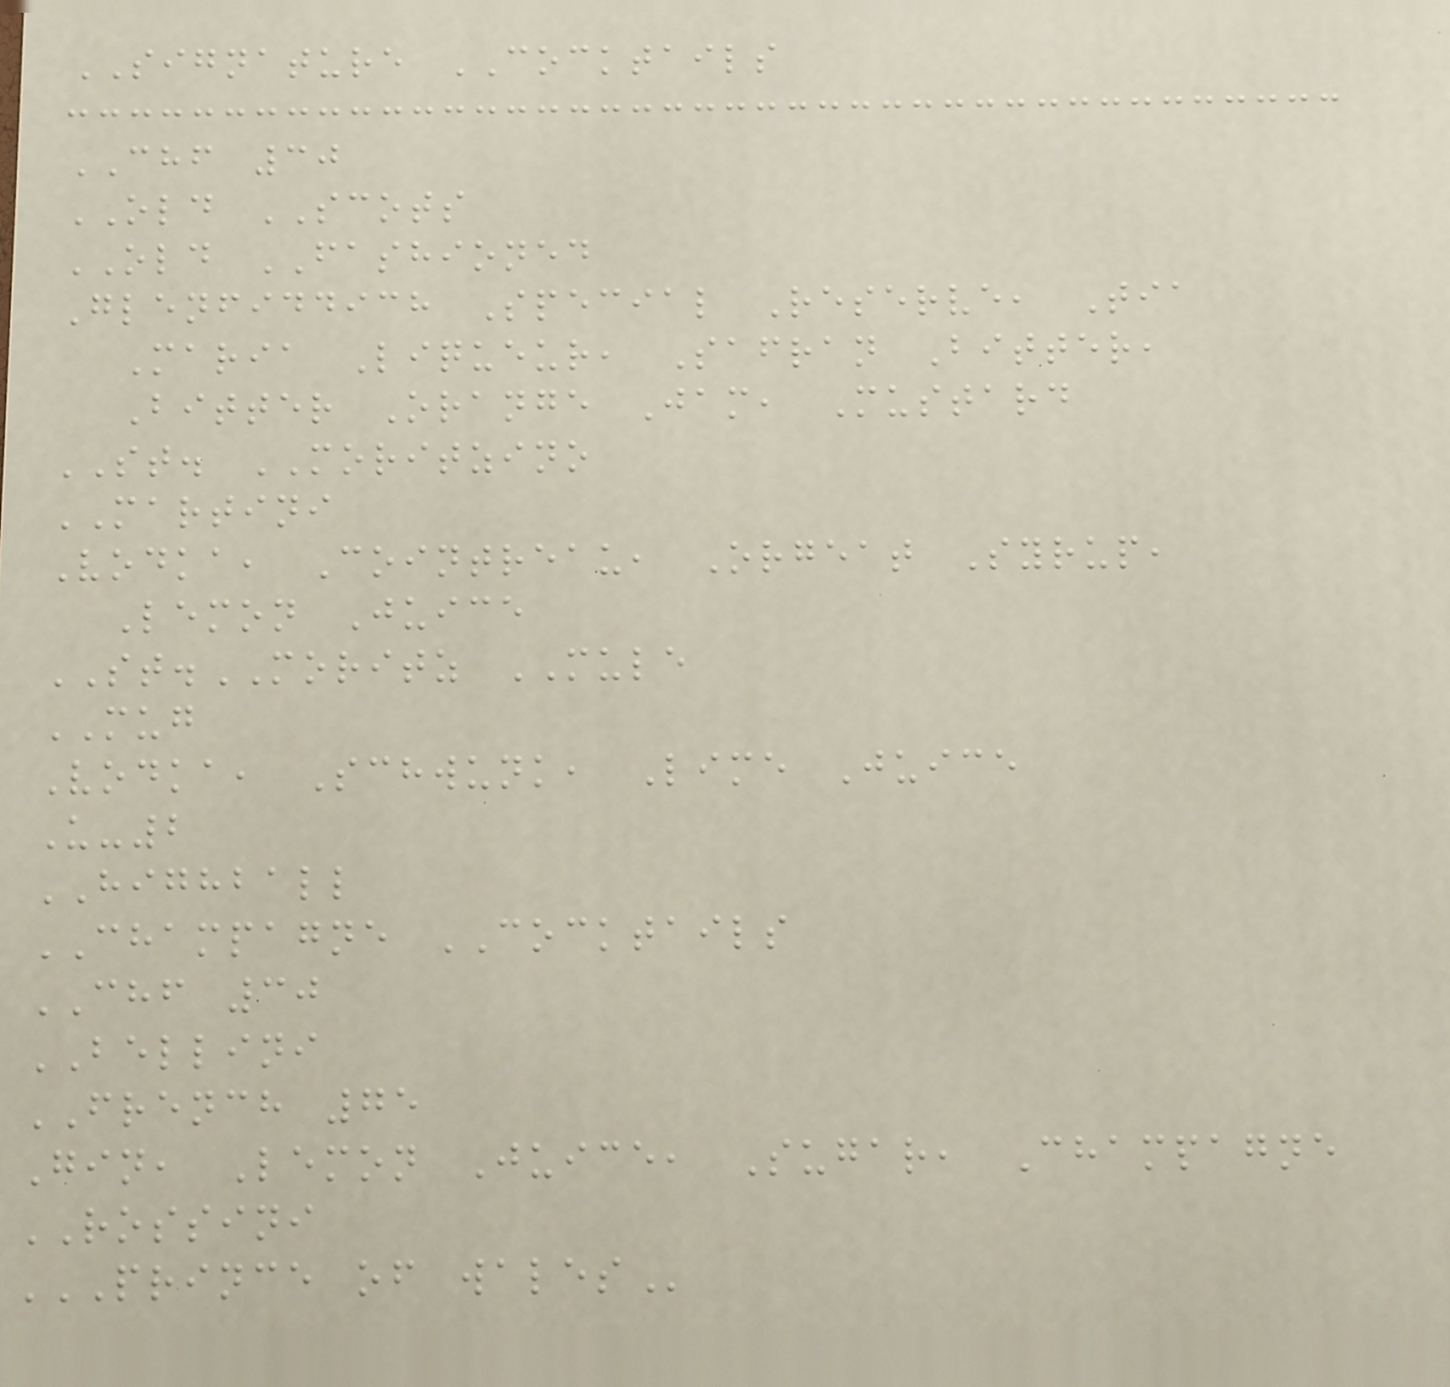SIGNATURE COCKTAILS
CHF 30
OLD SCOTS
OLD FASHIONED
Glenfiddich Special Reserve, Tia
Maria Liqueur, Safran Bitter,
Bitter Orange Jam, Mustard
ST. MORITZINO
MARTINI
Vodka, Cointreau, Orgeat Syrup,
Lemon Juice
ST.MORITZ MULE
MUG
Vodka, Schwunk, Lime Juice
U-2
HIGHBALL
CHAMPAGNE COCKTAILS
CHF 30
BELLINI
FRENCH 75
Gin, Lemon Juice, Sugar, Champagne
ROSSINI
PRINCE OF WALES
